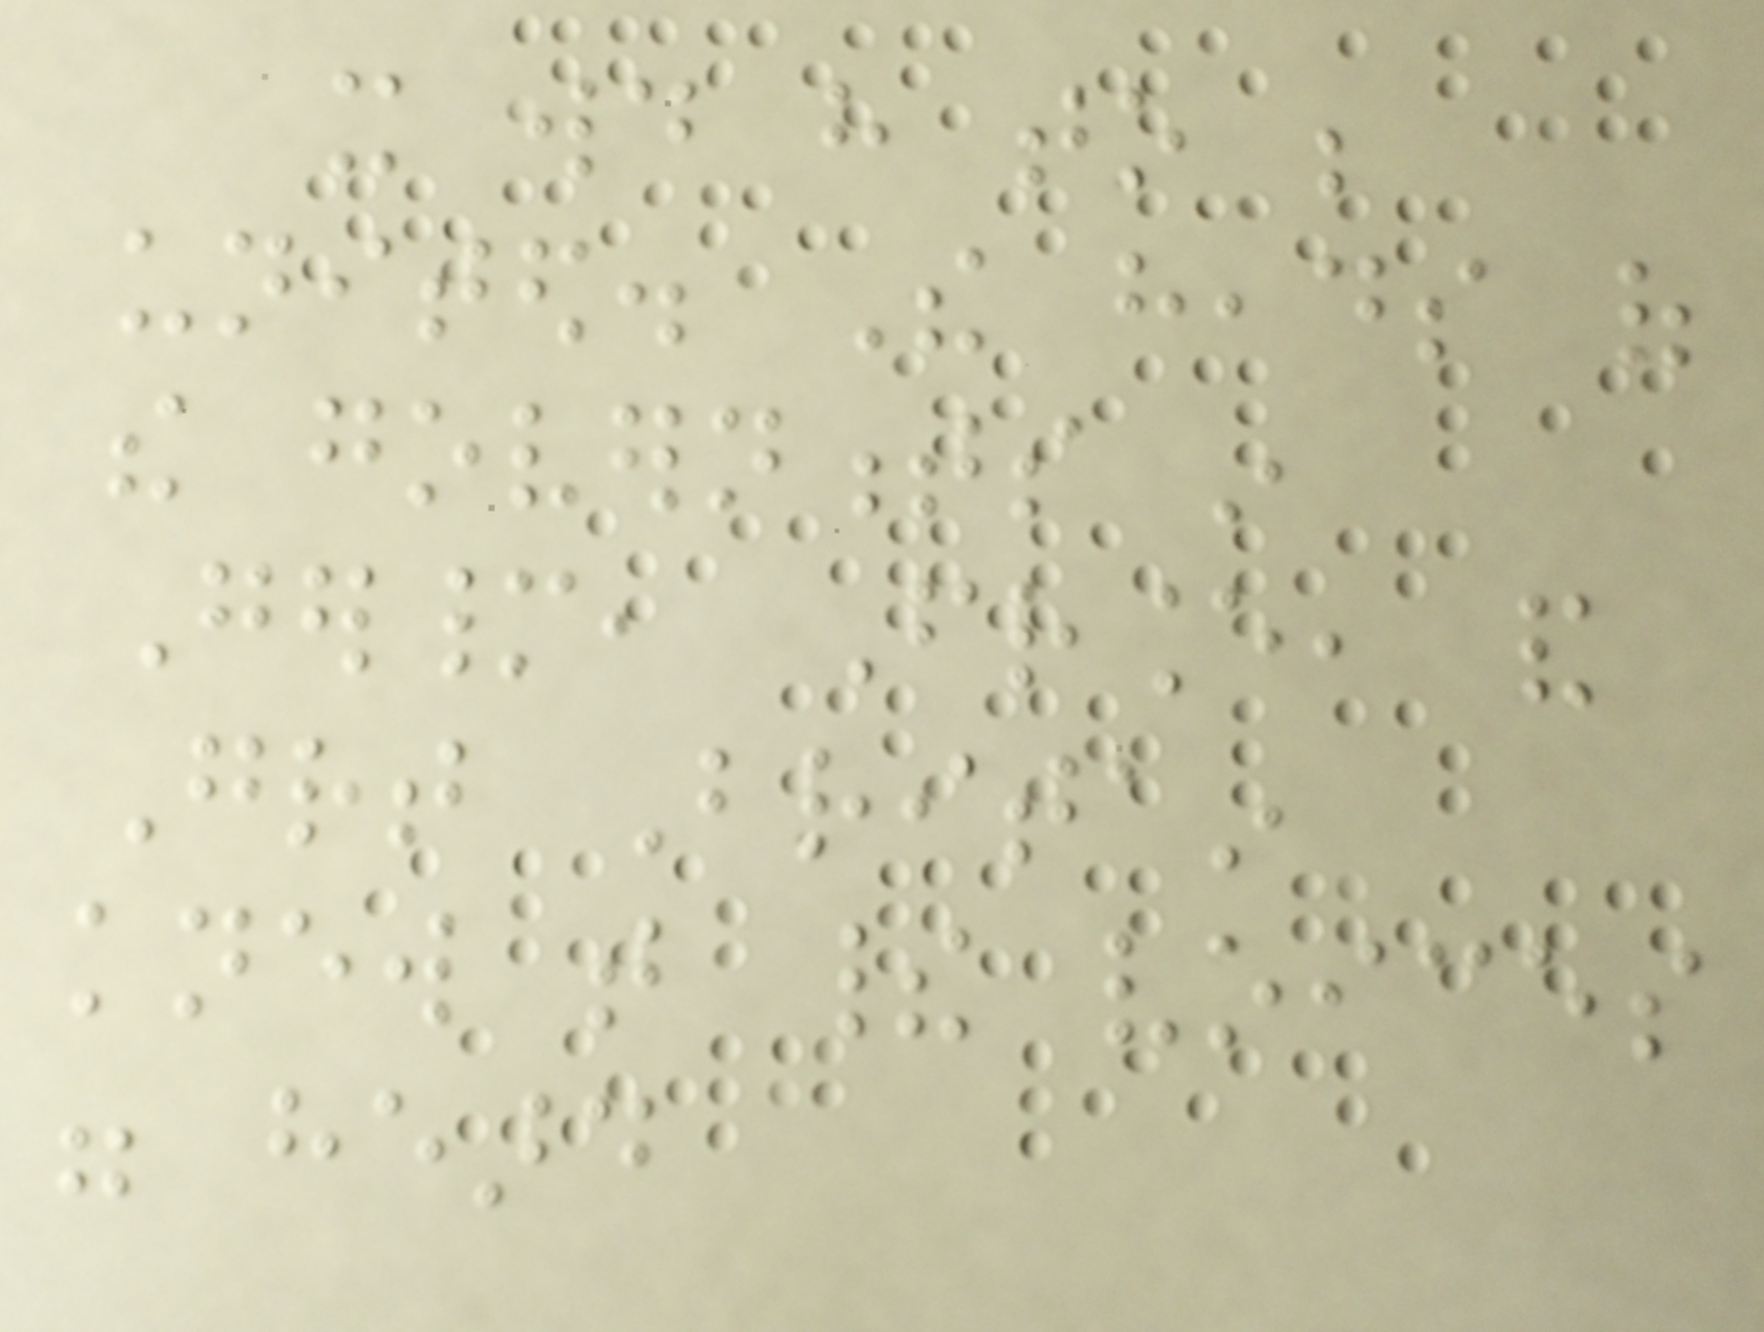it would have to be
united. The heads of
the governments in
Germany, France, and
Great Britain
knew that their voices
were heard
